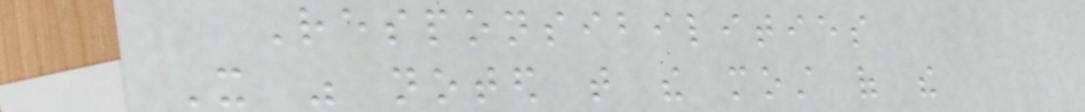Responsibilities
It was noted that the most of the
